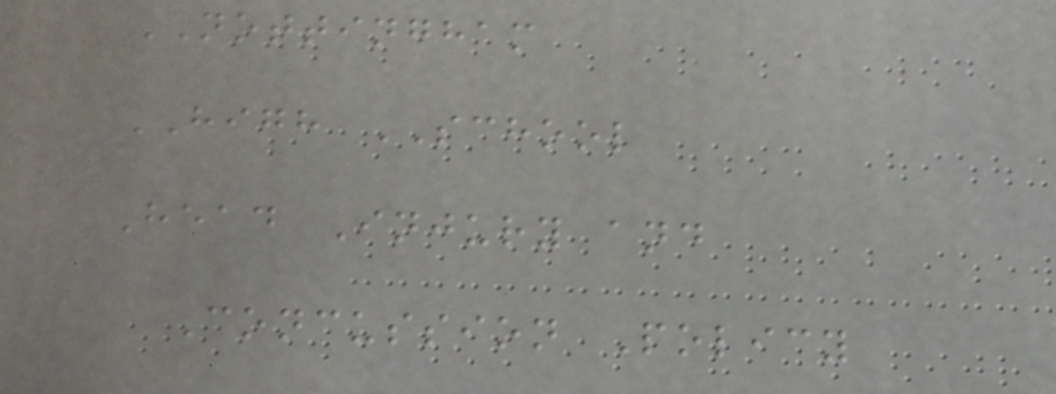NOTTINGHAM
HIGH SCHOOL
Head Injury and
Concussion Policy
